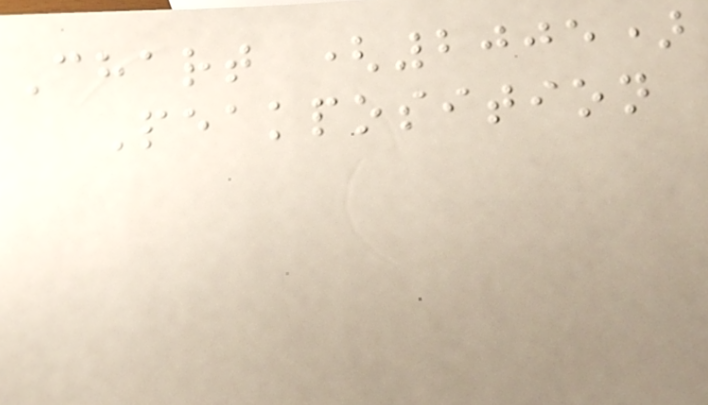Chart (2005)
Peakposition
